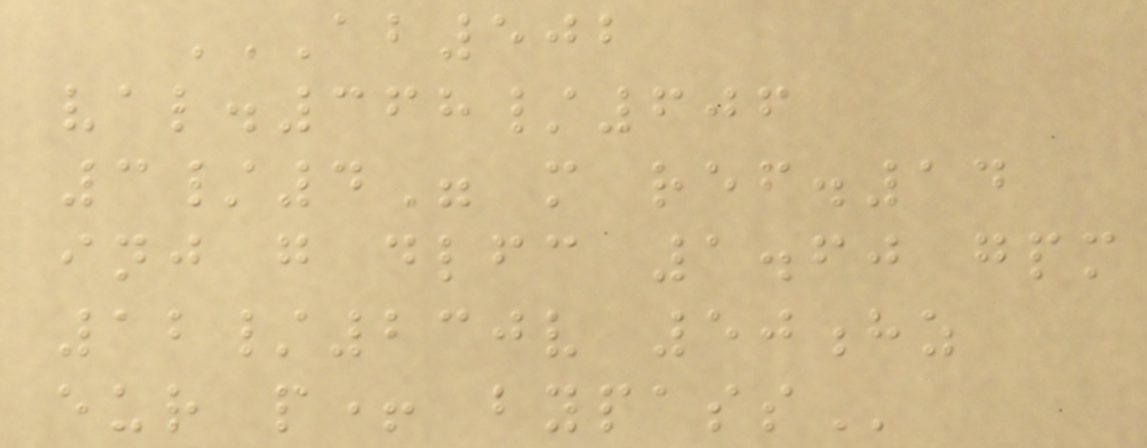AB502
VAL.368/606
3/4" M REF.14
INJ G DLFC 1.60 GPM
12/230V 50HZ
EUR P+ BYPASS
